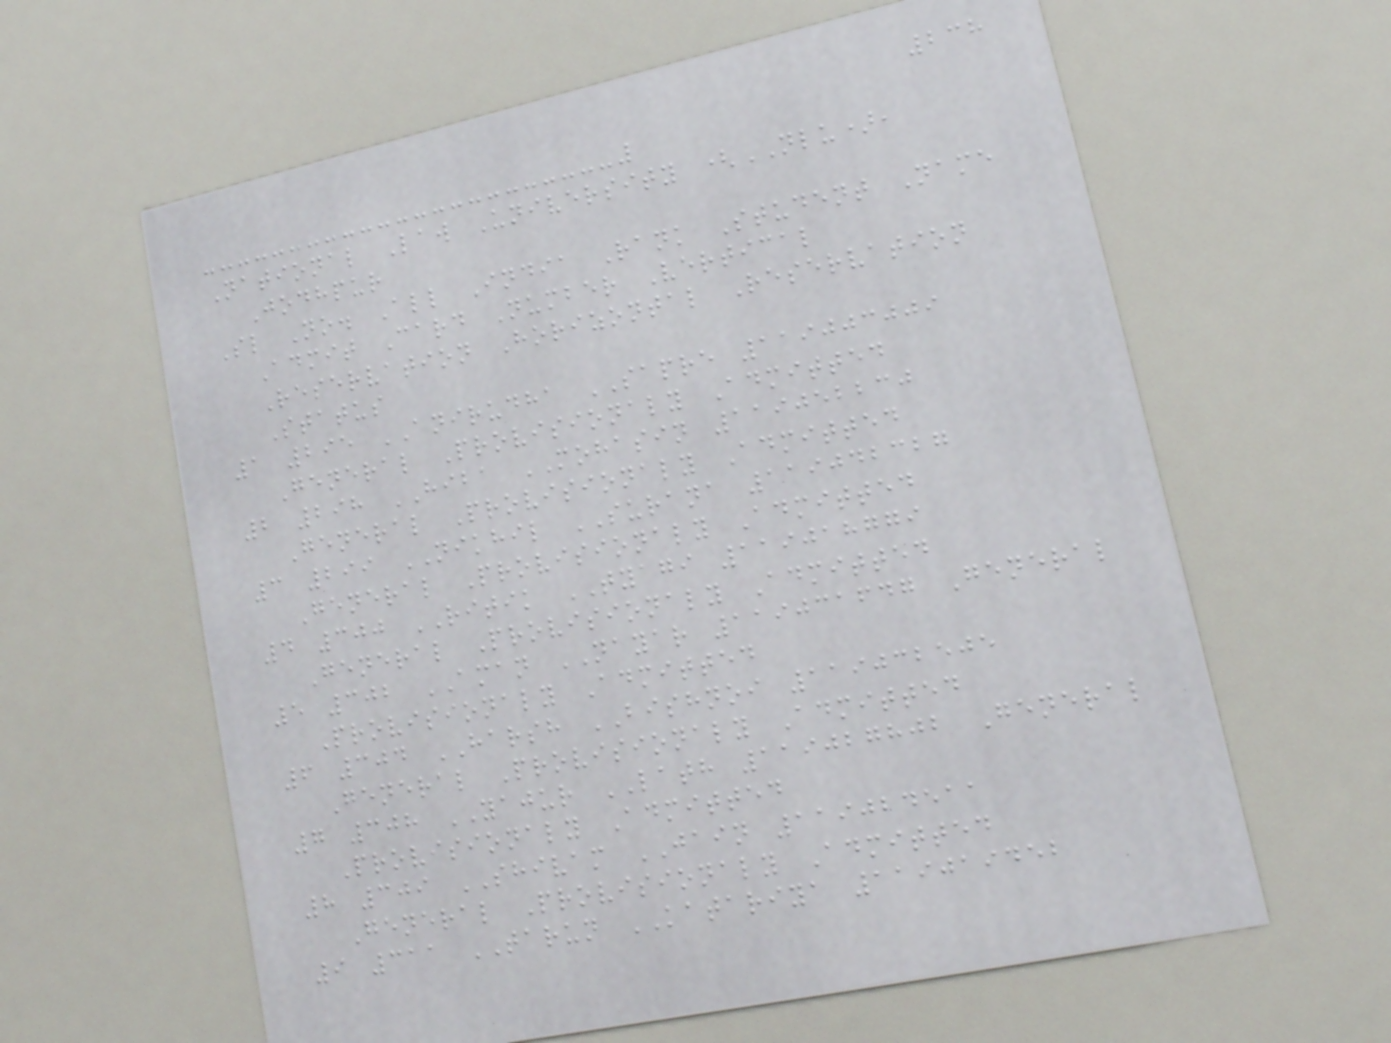238
National Law University (NLU),
Jodhpur
Sl No. All India Rank Student Name
Admit Card Number Vertical
Reservation Horizontal Reservation
Status
1 295 ANIRUDHA SAPRE 119003009
General Provisionaly Admitted
2 298 HIBA MOHASIN 119052230
General Provisionaly Admitted
3 299 NIKHIL SURANA 119042327
General Provisionaly Admitted
4 300 RITIK TYAGI 119018779
General Provisionaly Admitted
5 302 AMAN NAYAR 119031647 General
Provisionaly Admitted
6 304 HARSH BISHNOI 119032505
General Provisionaly Admitted
7 308 YAJUR LATH 119027802 General
Provisionaly Admitted
8 309 SHIVAM JAIN 119024511
General Provisionaly Admitted
9 311 TARUN KATARIYA 119019452
